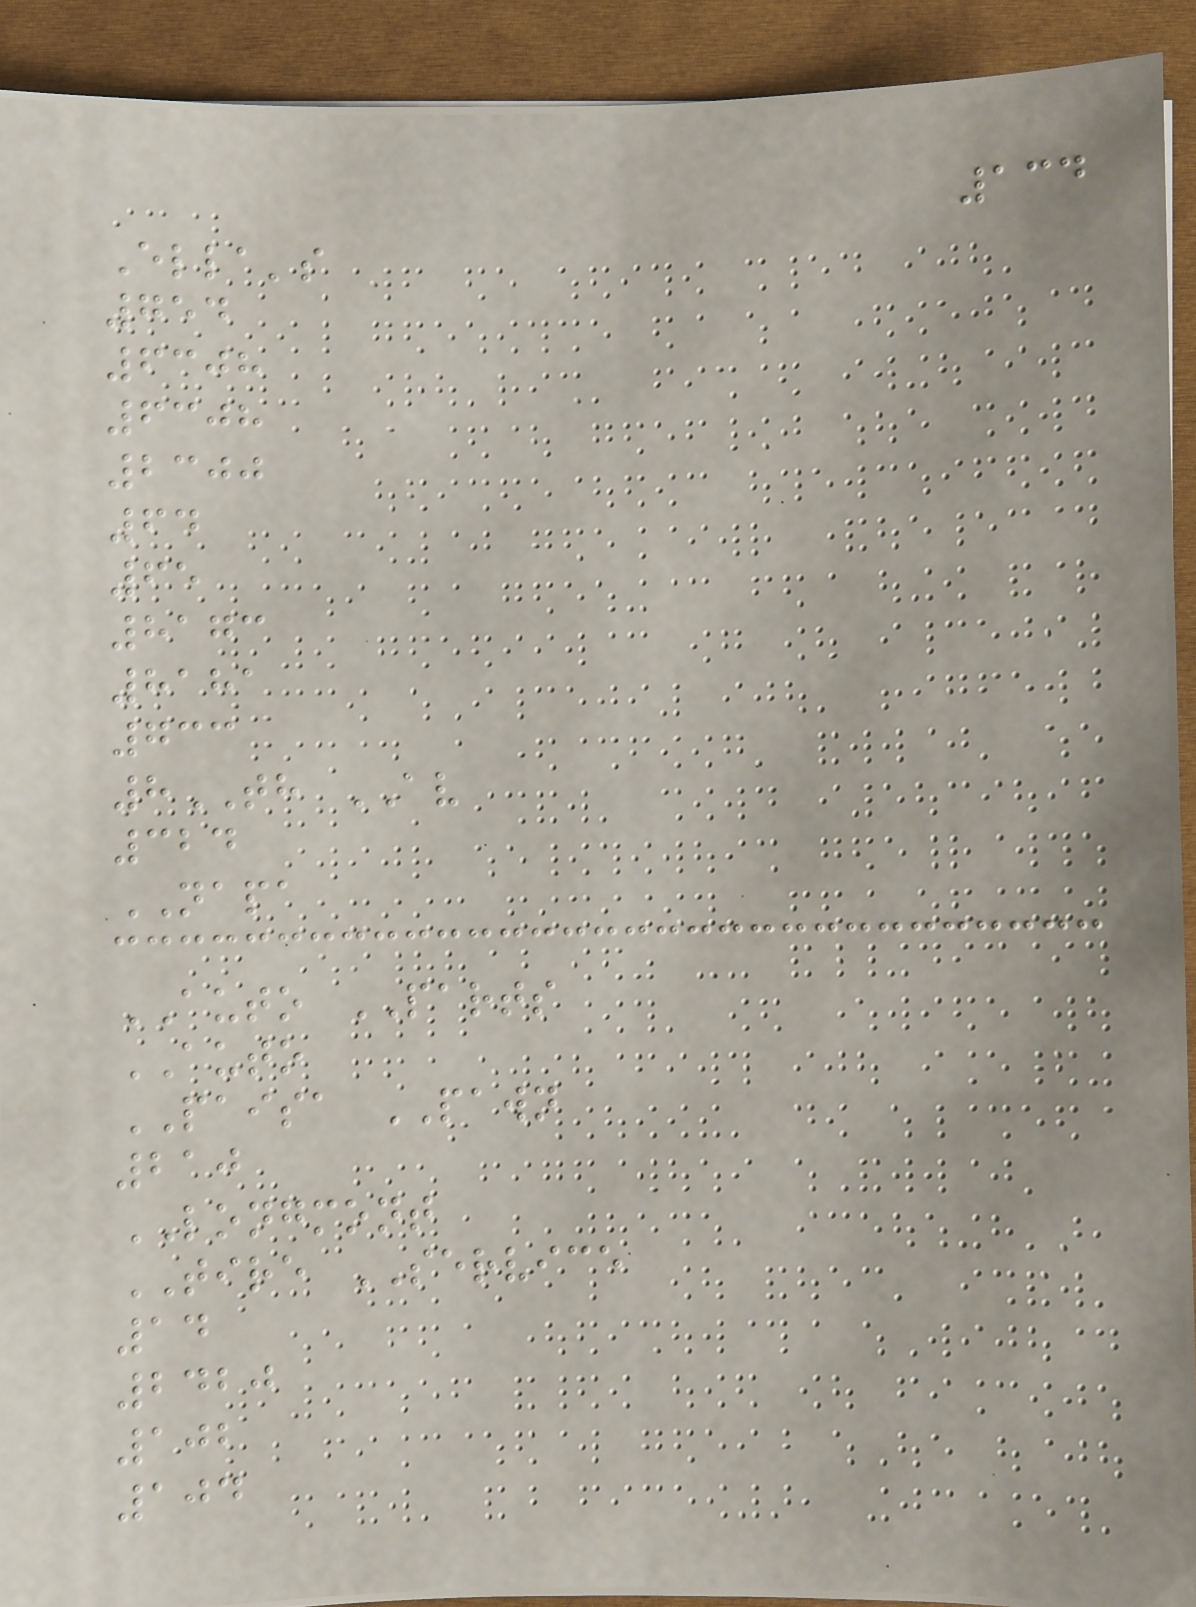134
Ella's
754
6308
6308
2300
64
65
8173
8181
733
8TH AV
324
NAPA
AUTO PARTS
AUTO
PAISA PAWN
210
LONGMONT
TIRE SERVICE
14
2420
102
104
